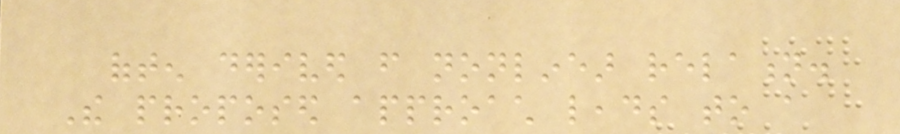often derived from nonlinear relation.
The proposed approach leads to a
